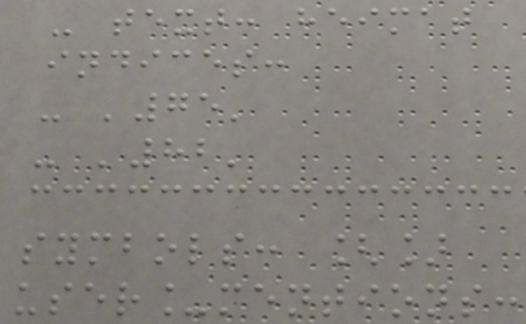- text: heimat
indices:
- '75'
- '82'
symbols: []
user_mentions:
